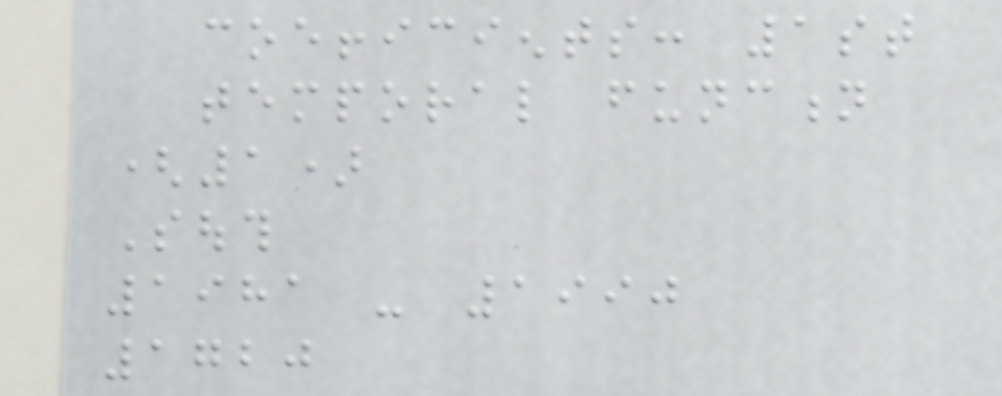coefficients: 1st
temporal function
(1)
South
1981 - 1990
1720
